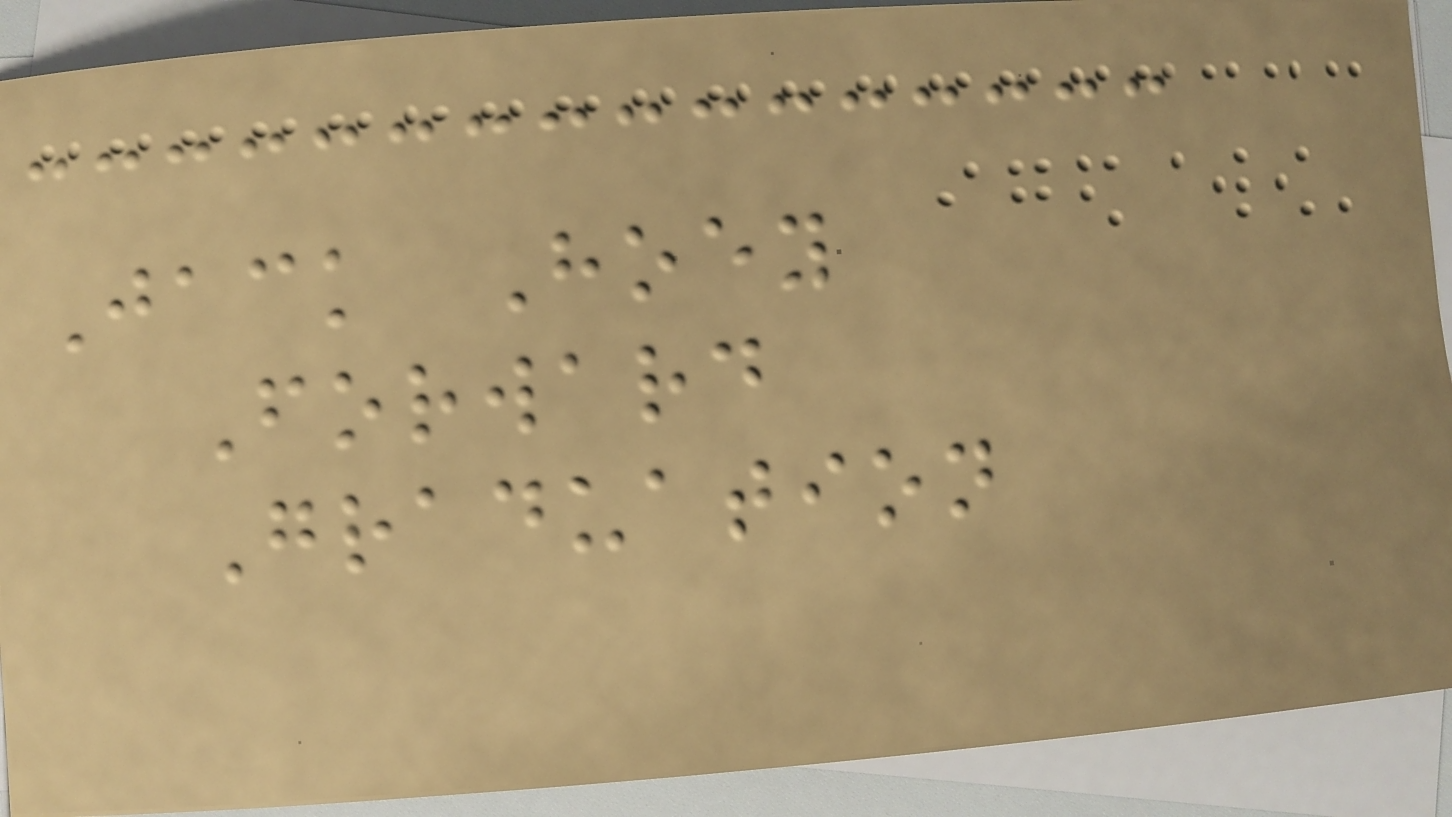Jack Hoey
Forward
Graduation
